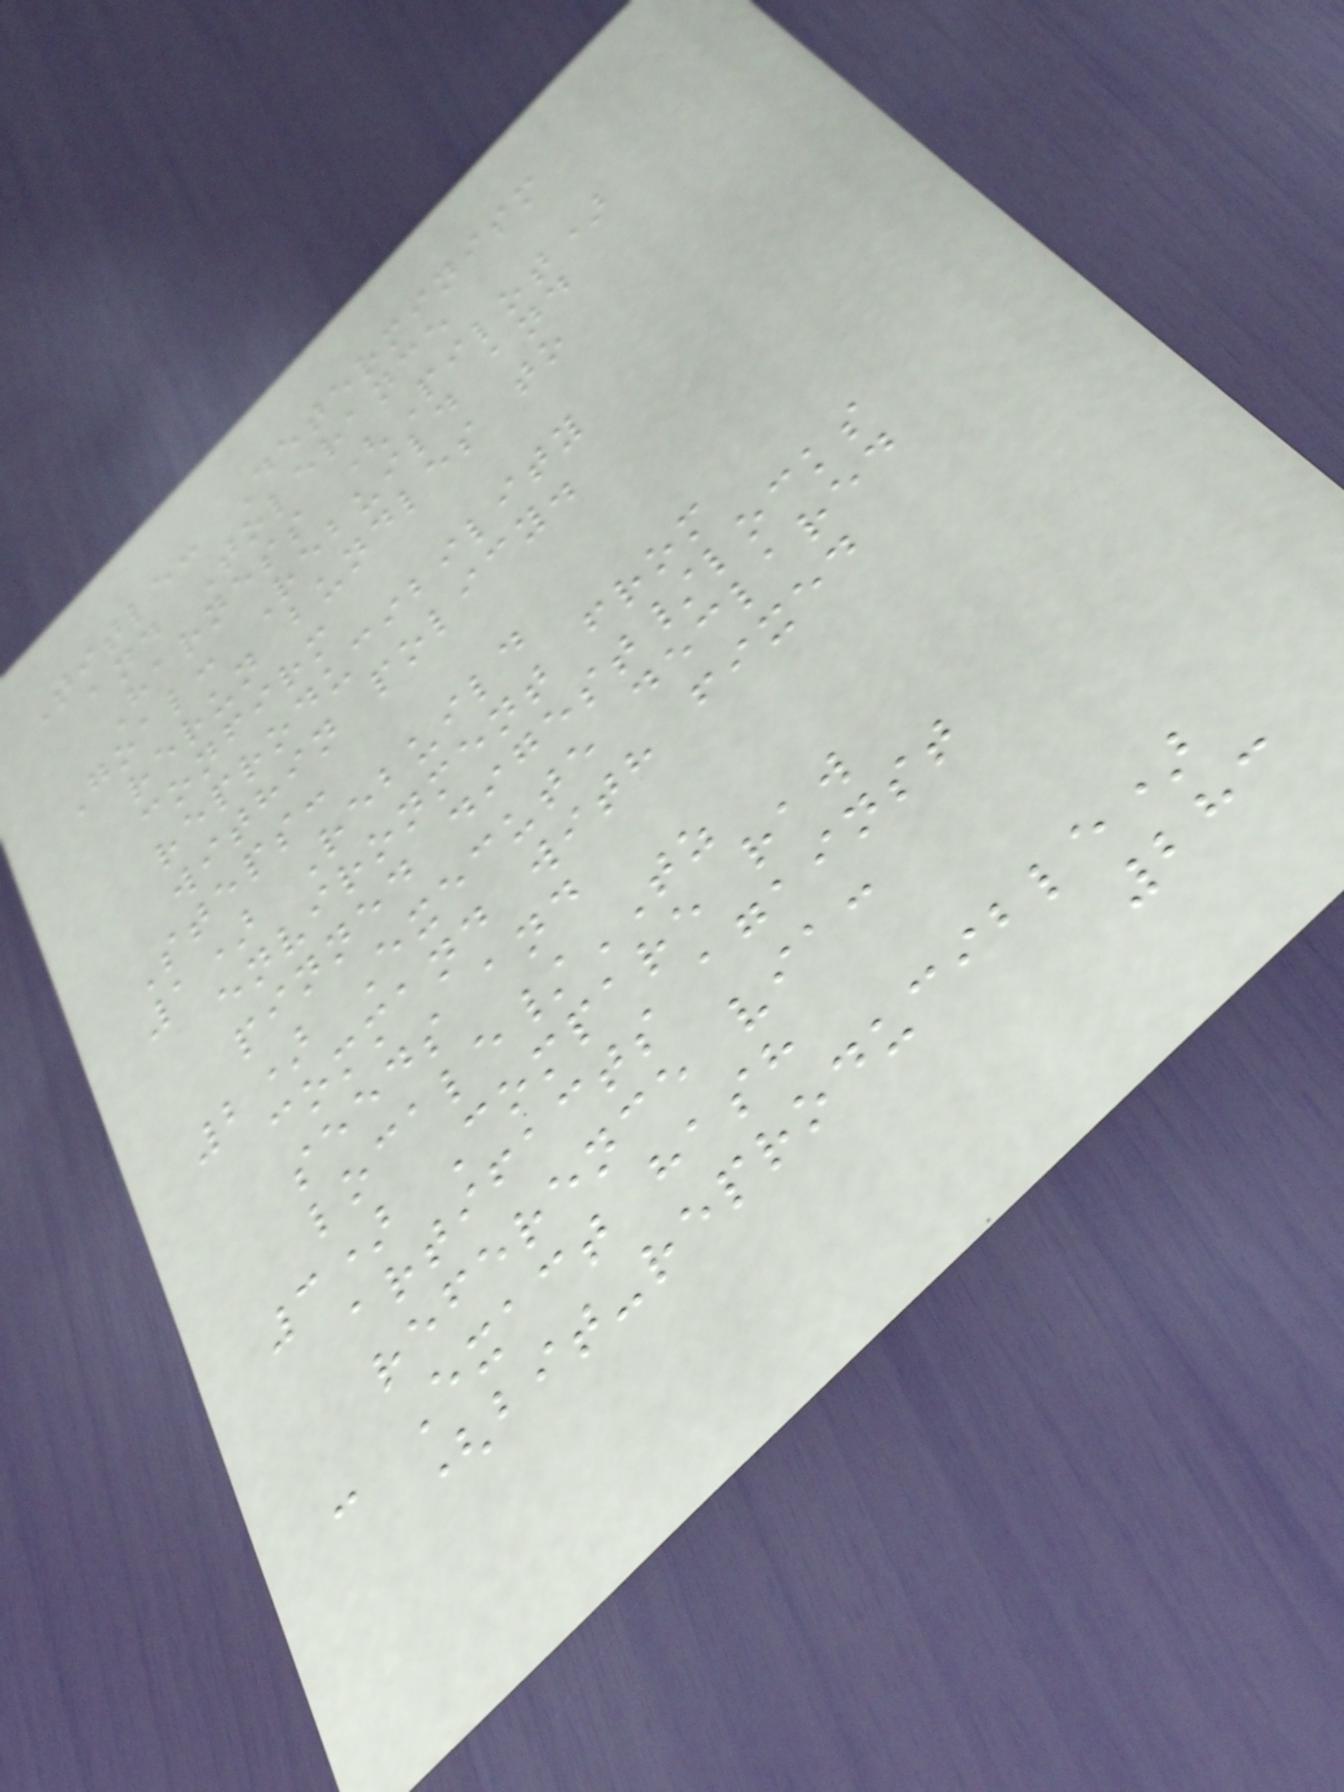Title: Determinism
and Tolerance
Harness (Pilot)
Goal: Rebuild and
rerun bundles to
confirm
reproducibility
within policy.
Steps:
1) Rebuild
environment from
pinned digest/locks
2) Execute declared
command with fixed
seeds and
locale/TZ
3) Compare raw
artifacts against
reference via:
- Exact hash
(bit-reproducible)
283
